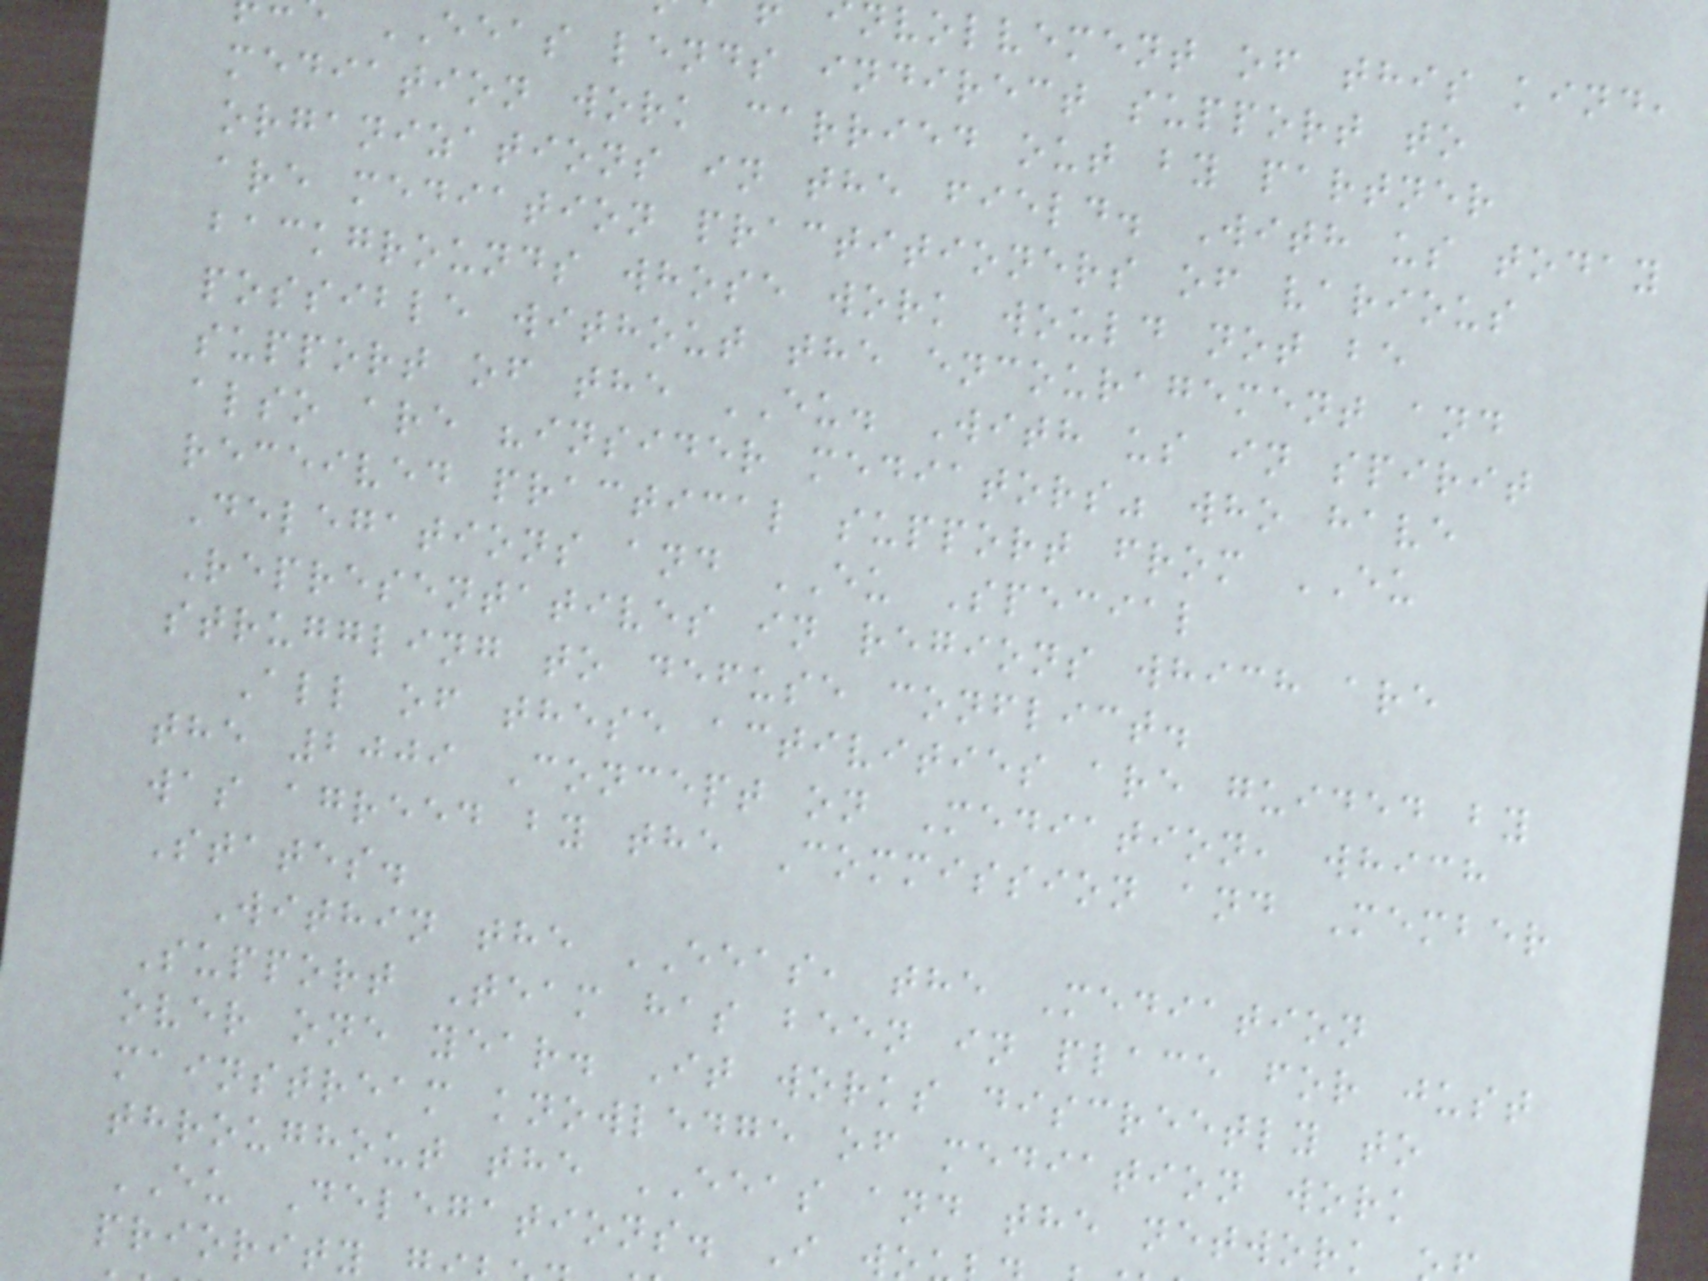nvolvement of this kind,
EEAS lends indirect support to
mediation work carried out by partner
organizations in the field. With us today
are mediation practitioners of various
backgrounds whose work would not be
possible without the encouragement and
support of the EU. With us in spirit
also are "insider mediators" who have
received practical support from EU
Delegations and EU Special
Representatives in regions which are
struggling to defuse conflict.
All of these activities are guided by
the 2009 Concept on Mediation, which
was agreed by the Commission and Member
States.
Within the EEAS, the Mediation
Support Team has been in place for just
over one year. It works discreetly to
mainstream knowledge of mediation work
throughout the EEAS and the network
EU Delegations. I w
